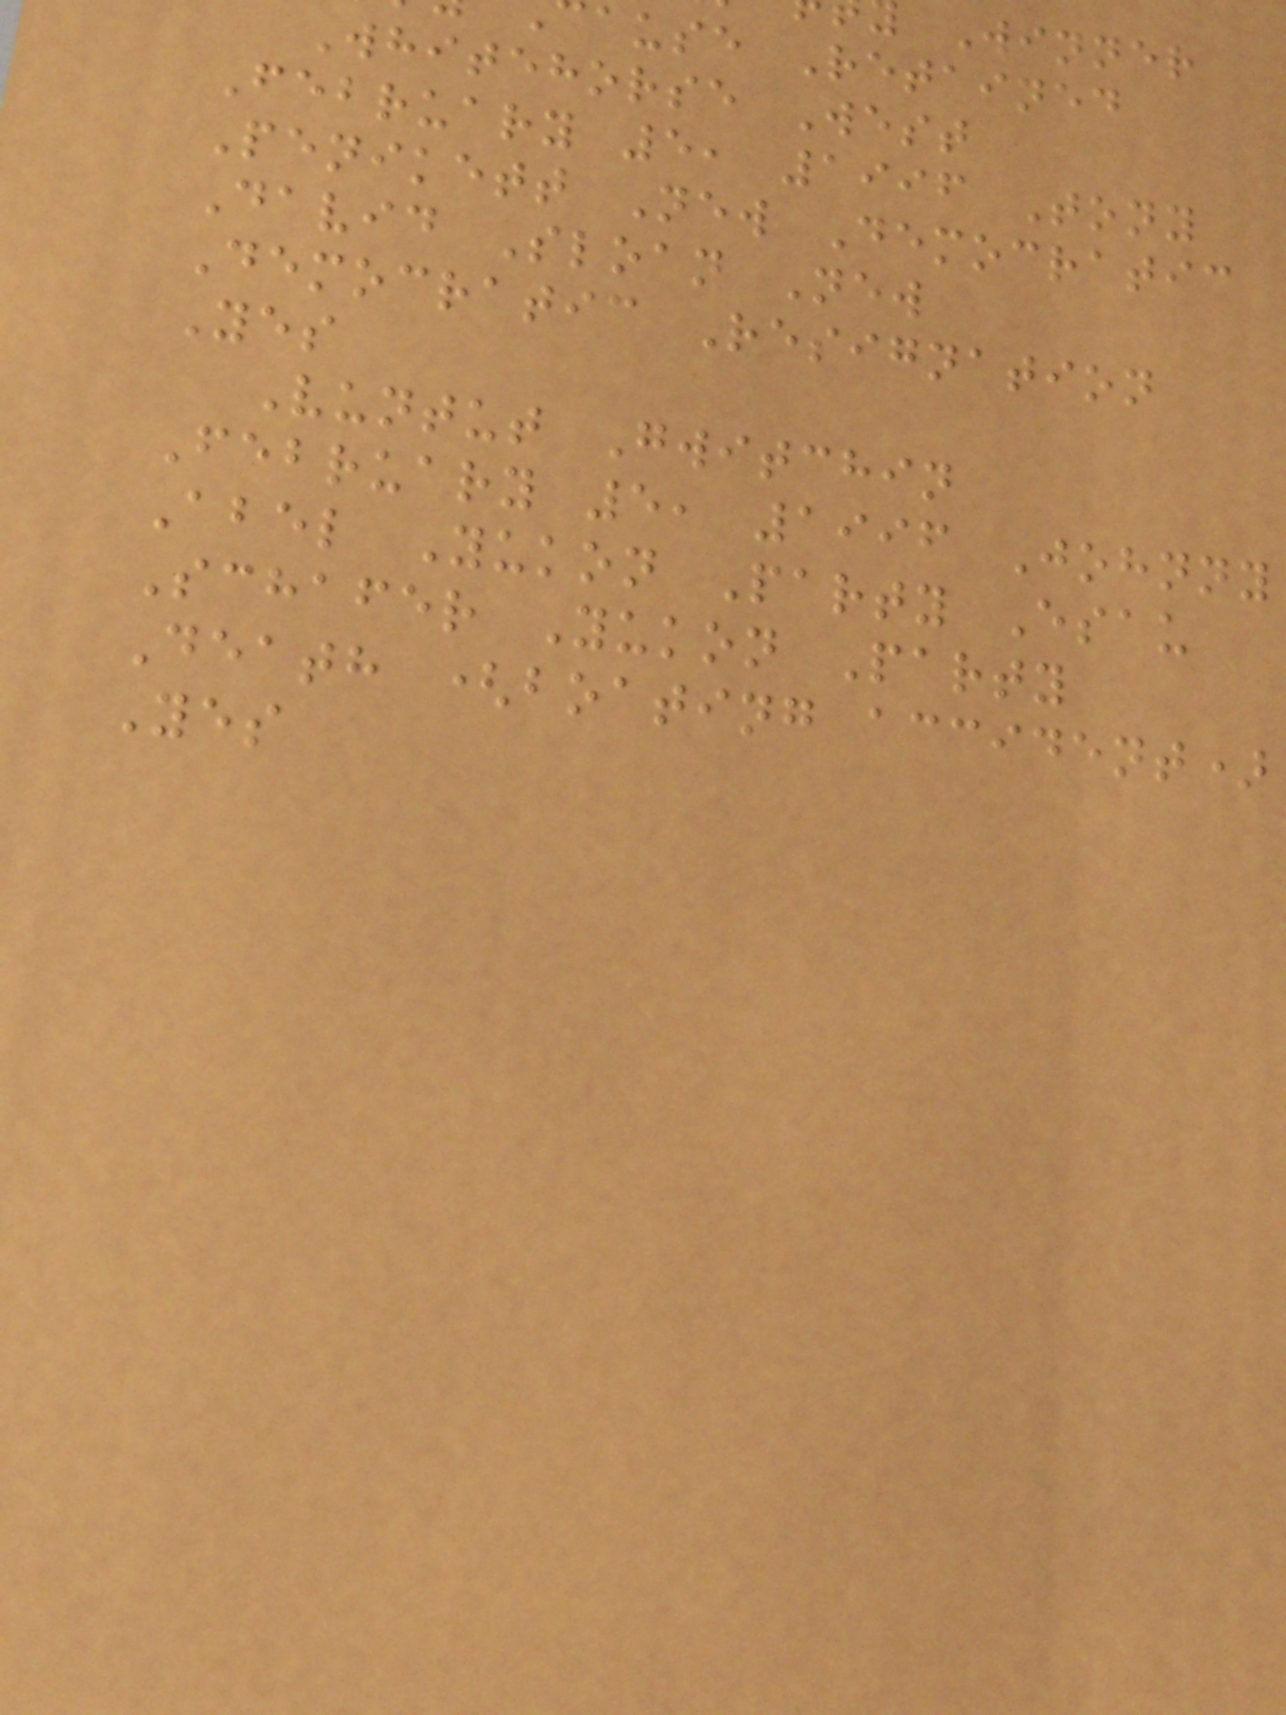Winner
ause Retained
Whitehorse West
February 5, 1996 Tony
Penikett New Democratic
David Sloan New
Democratic Resignation
Yes
Vuntut Gwitchin
February 5, 1996 Johnny
Abel Yukon Party Esau
Schafer Yukon Party
Death (boating accident)
Yes
